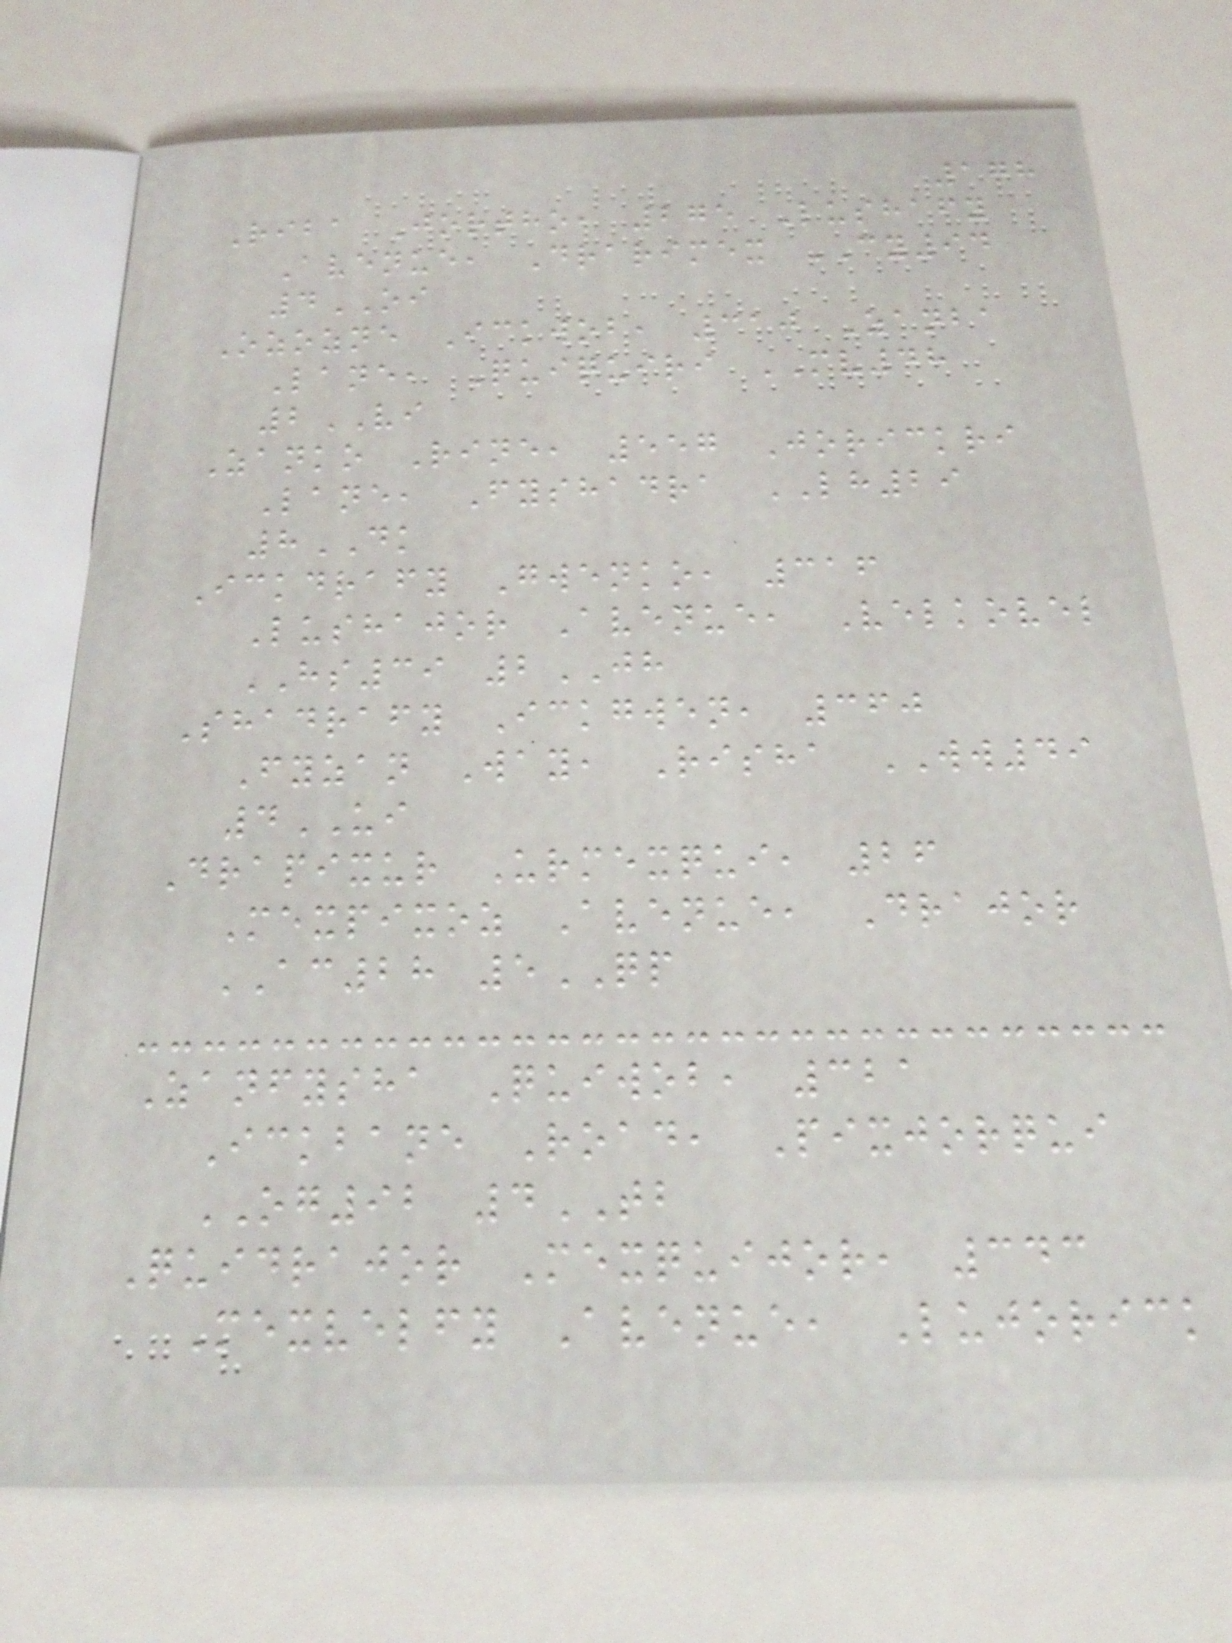178
Riba Jortho, 275 Lushafy
Avenue, Drarimex CY94
4OI
Ozozne Ickwob, 310 Zanba
Lane, Quiquiri MV48
2VI
Zanko Rine, 557 Jorickri
Lane, Fyshadra LH29
8DK
Ickdrafy Gwenko, 316
Lushajor Avenue, Velkovel
HS39 2JH
Shadrafy Ickgwen, 360
Fyzan Way, Risha WW49
4UI
Drapixur Urmexqui, 26
Mexpixoz Avenue, Drajor
AC28 5QP
Zanfysha Quiwob, 321
Ickbane Road, Pixjorqui
OG92 4TB
Quidrajor Mexquijor, 343
Mexvelfy Avenue, Lujorick
